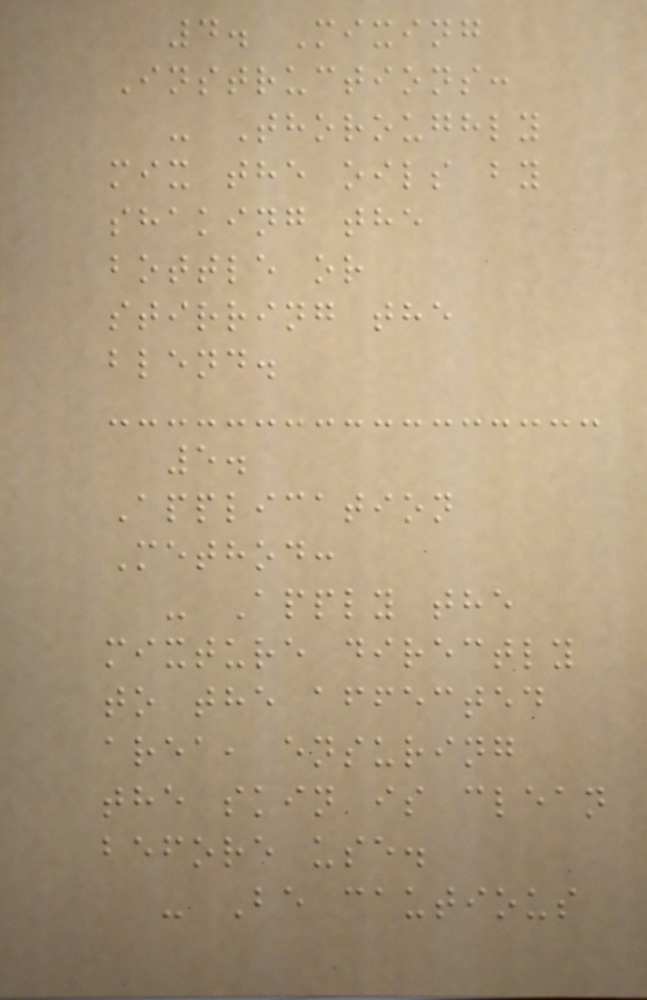4. Mixing
Instructions:
- Thoroughly
mix the oils by
shaking the
bottle or
stirring the
blend.
5.
Application
Method:
- Apply the
mixture directly
to the affected
area, ensuring
the skin is clean
before use.
- Be cautious
